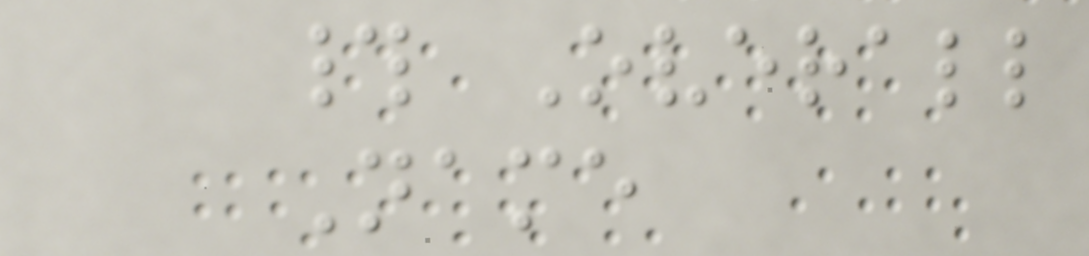# Overall
Name
